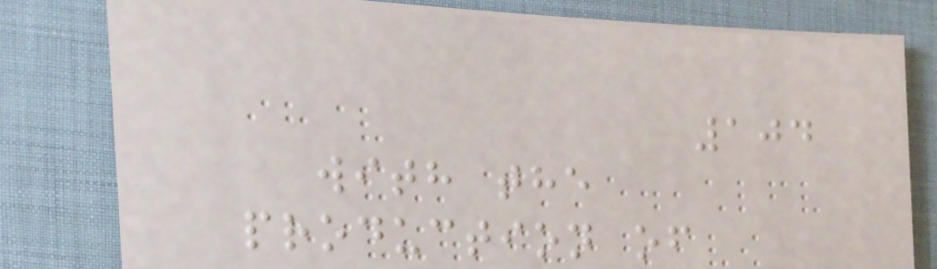104
with the
production of
